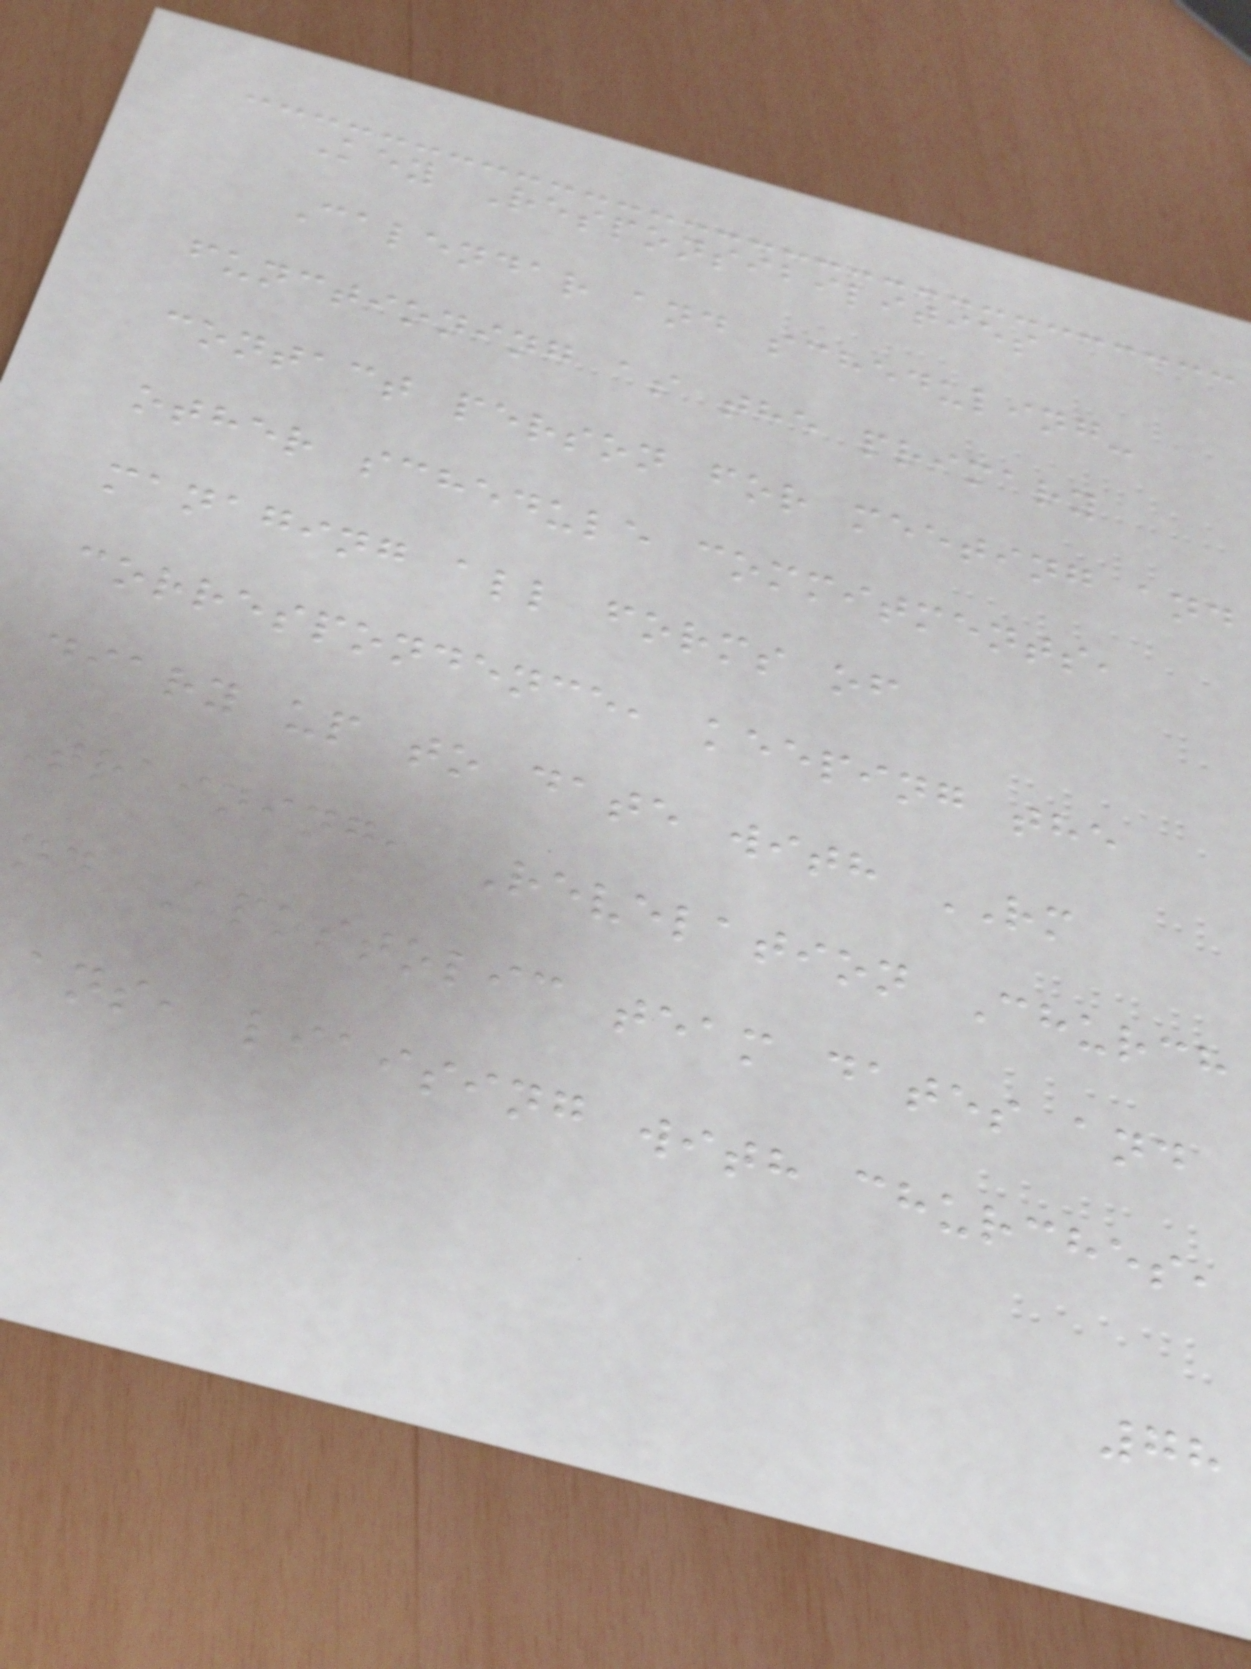Key Responsibilities
Calendar and scheduling-
functioning as the primary
contact person for meeting and
other schedule commitments,
managing all forms of
correspondence, keeping the
diary up to date with RM
Training, Revelation Church
nd Apostolic team dates and
ans, liaising with churches,
78
